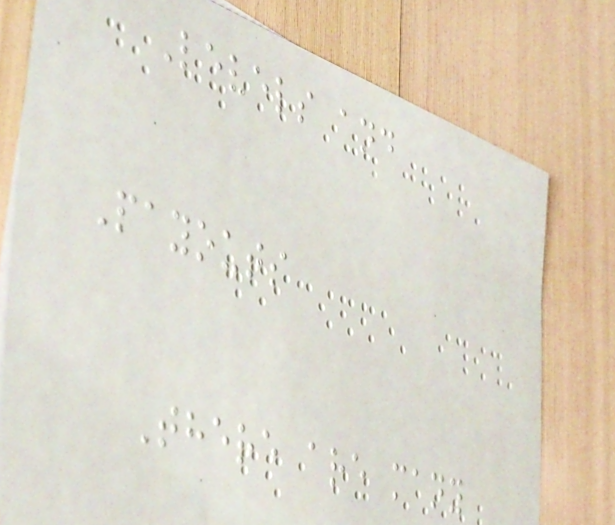Levels and
Payouts
There are many
